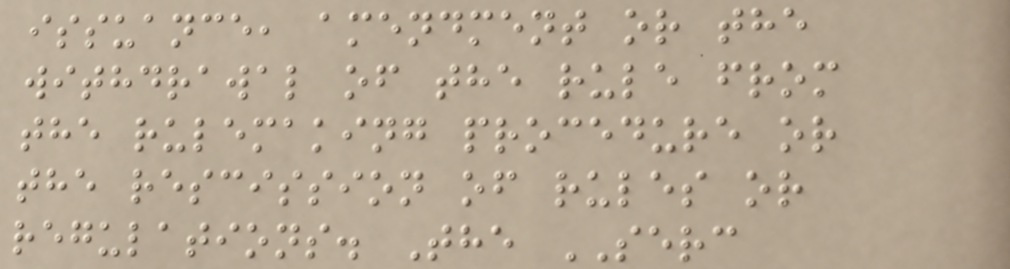issuance, amendment or the
withdrawal of the rule from
the rulemaking procedure or
the rescission of rules or
regulations. The SERC
